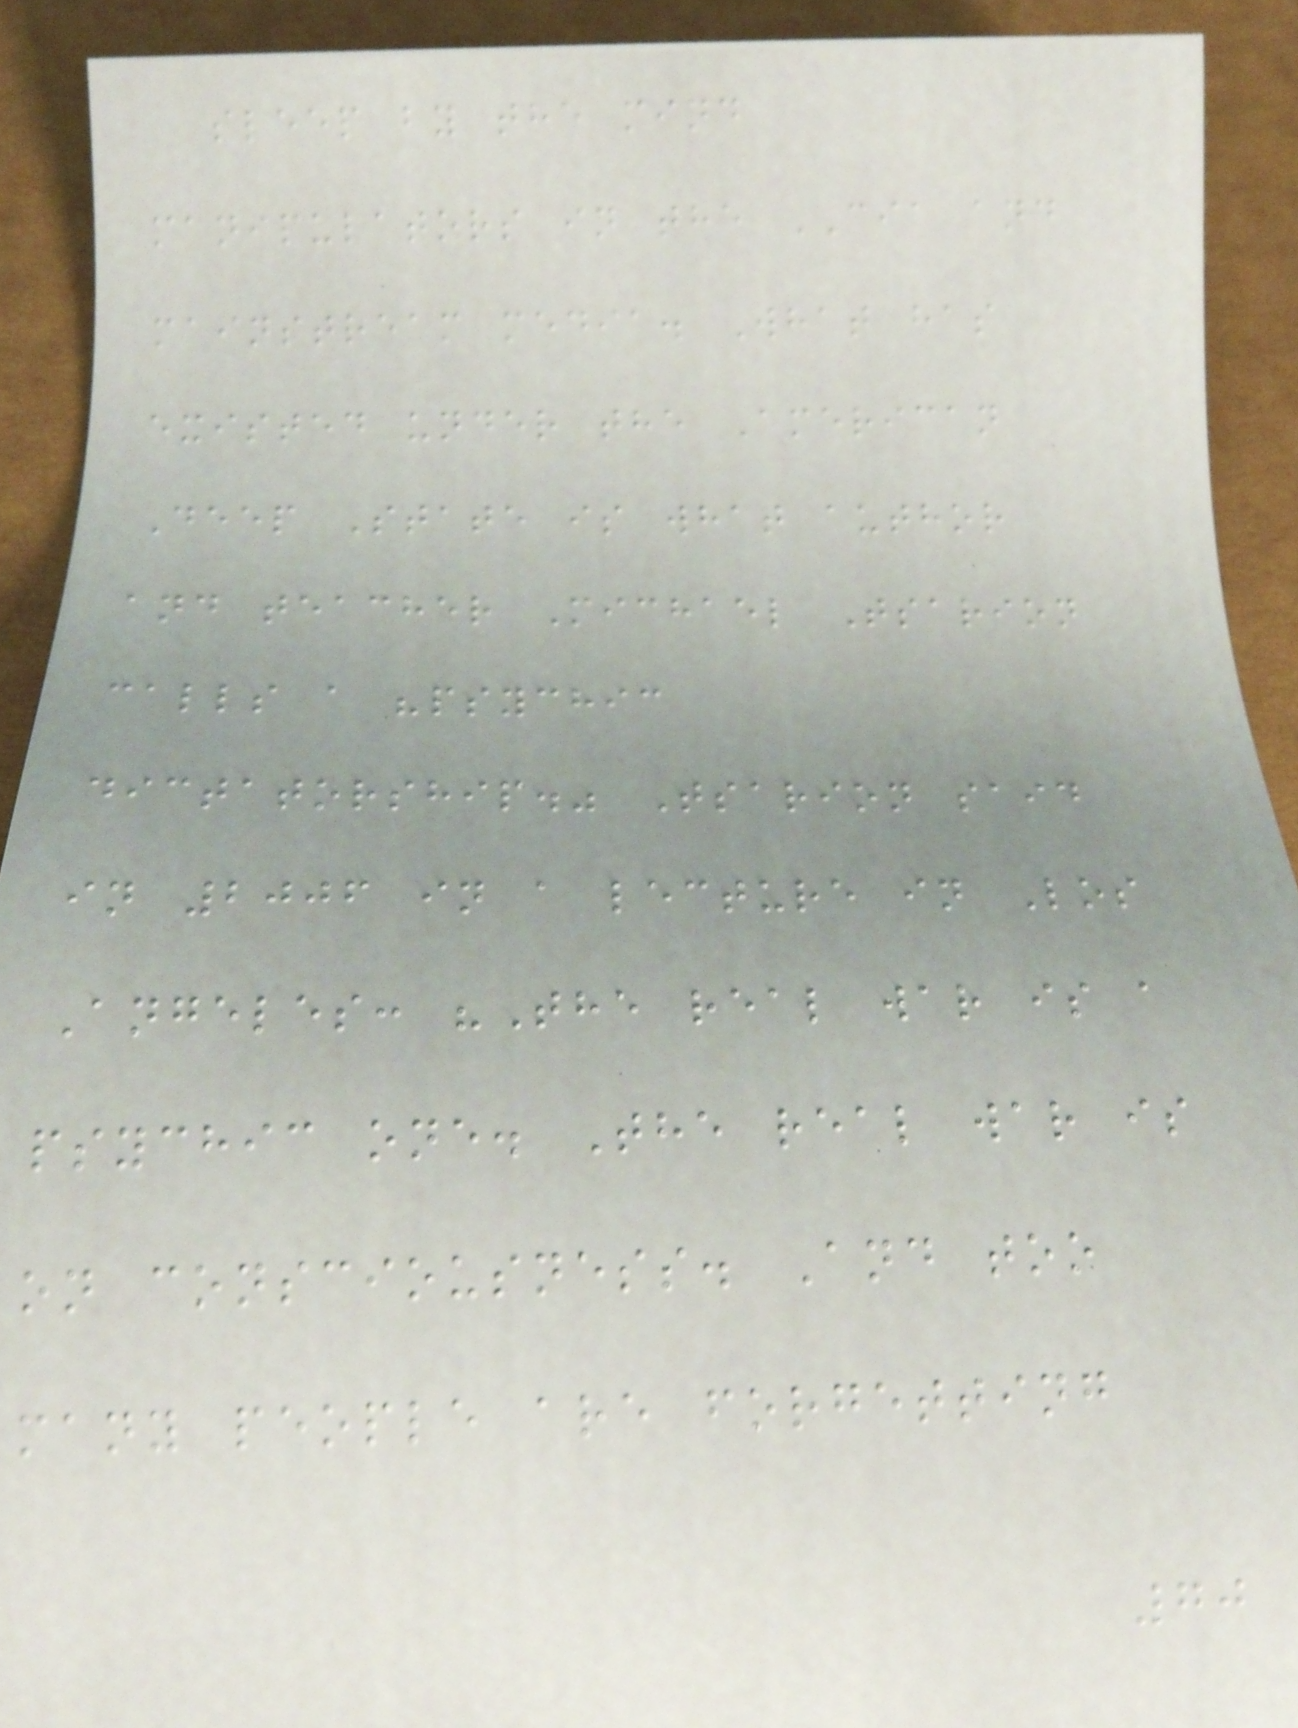sleep by the mind
manipulators in the CIA and
mainstream media. What has
existed under the American
Deep State is what author
and teacher Michael Tsarion
calls a "psychic
dictatorship." Tsarion said
in 2006 in a lecture in Los
Angeles: "The real war is a
psychic one. The real war is
on consciousness. And too
many people are forgetting
70
